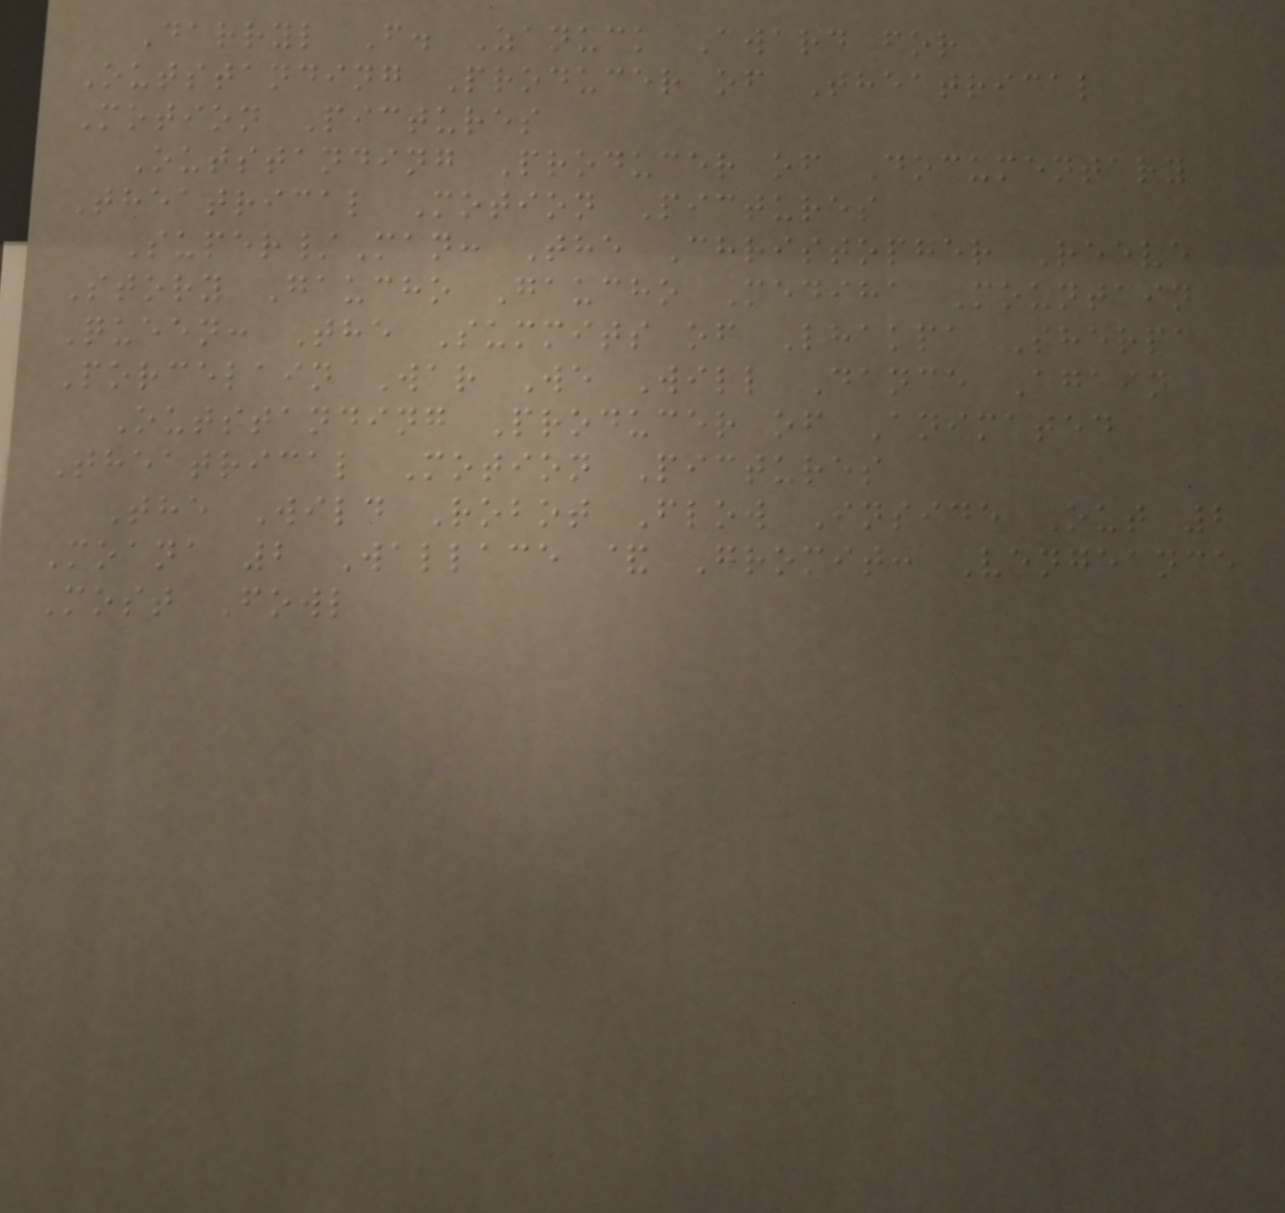Darryl F. Zanuck Award for
Outstanding Producer of Theatrical
Motion Pictures
Outstanding Producer of Documentary
Theatrical Motion Pictures
Super/Man: The Christopher Reeve
Story Gaucho Gaucho Mediha Mountain
Queen: The Summits of Lhakpa Sherpa
Porcelain War We Will Dance Again
Outstanding Producer of Animated
Theatrical Motion Pictures
The Wild Robot Flow Inside Out 2
Moana 2 Wallace & Gromit: Vengeance
Most Fowl
